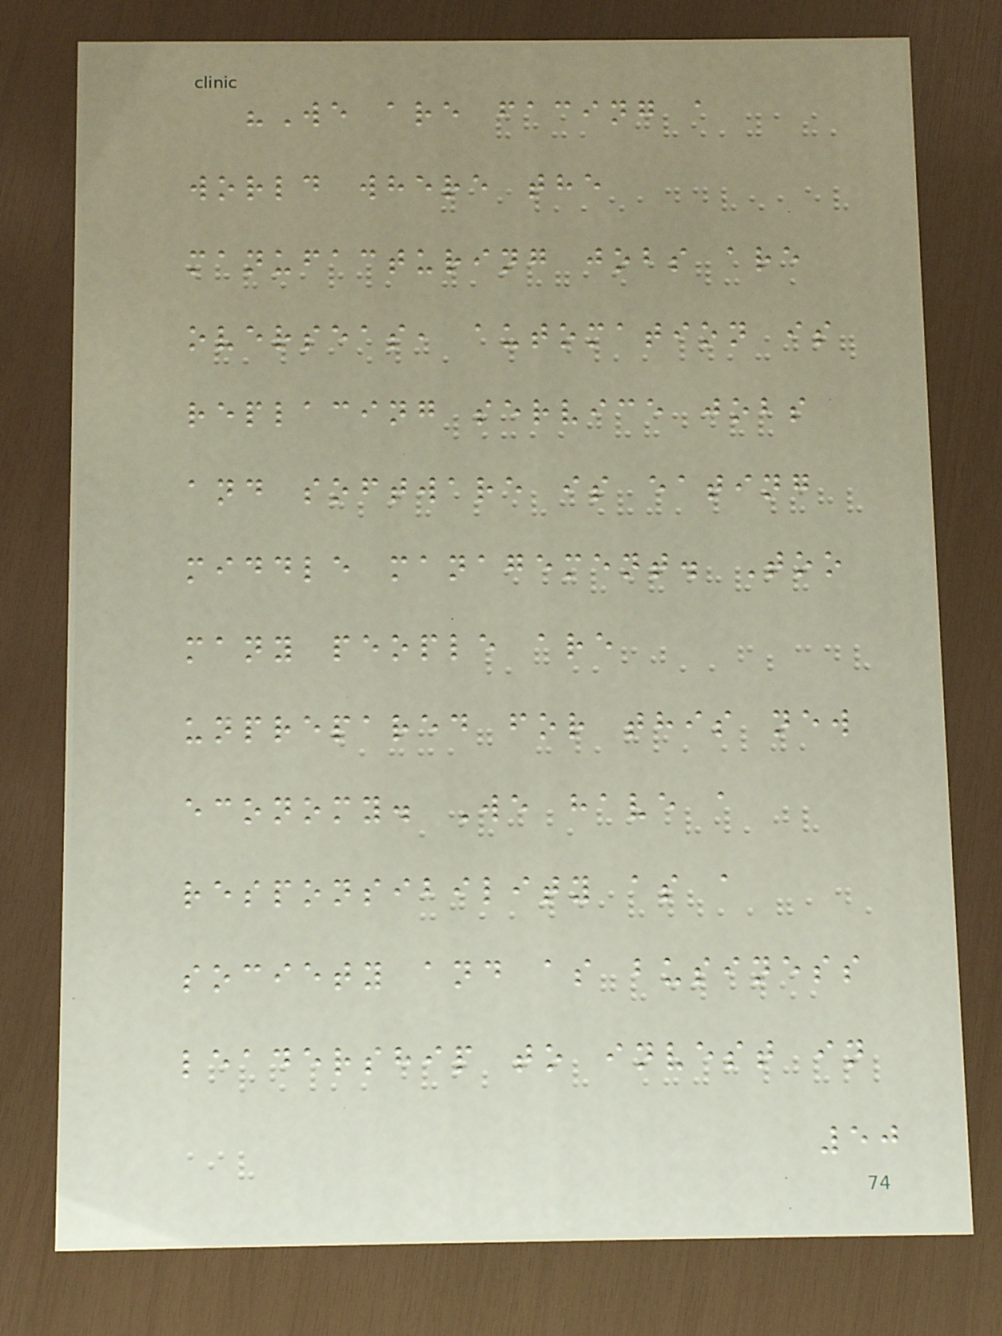"We are facing a
world where the
manufacturing jobs are
overseas, automation is
replacing service jobs
and software is eating
middle management. Too
many people are
unprepared for this new
economy. We have a
responsibility as a
society and as business
leadership to invest in
50
